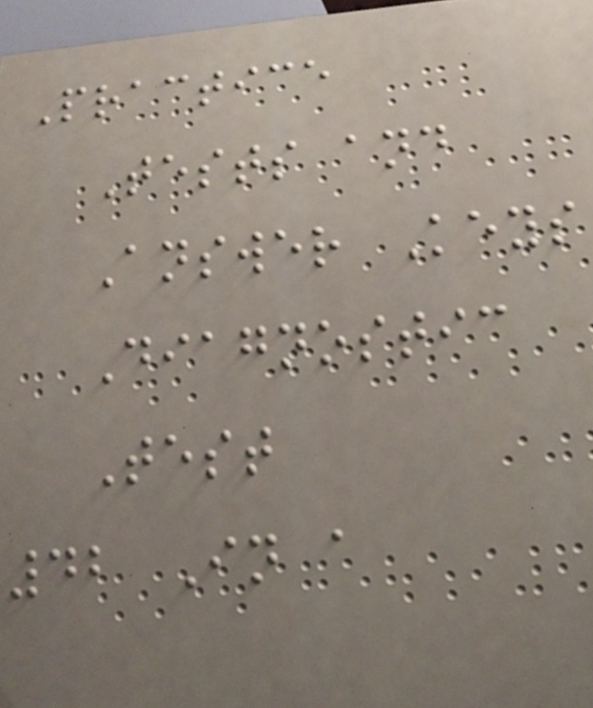Practice
Tests and
Answer Keys
Diagnostic
Test
42 In a
